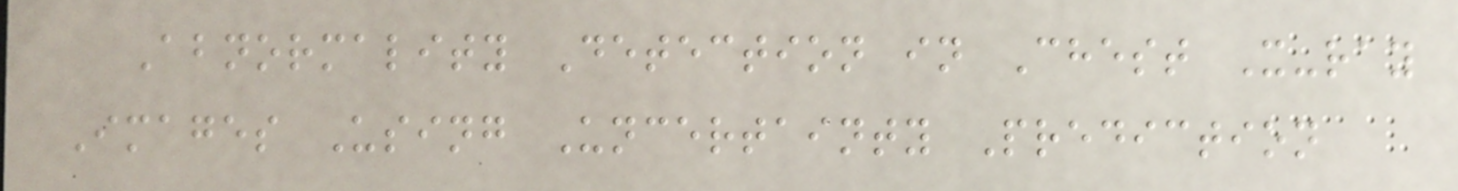Abnormality Detection in Chest X-ray
Images Using Uncertainty Prediction
